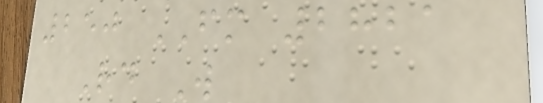250 FM 2821
Rd W
